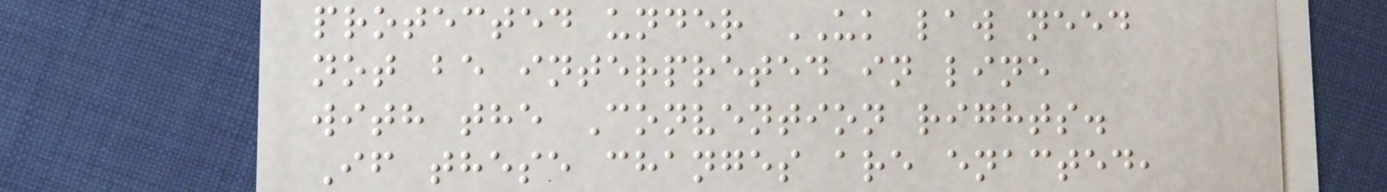protected under UK law need
not be interpreted in line
with the Convention rights.
If these changes are enacted,
